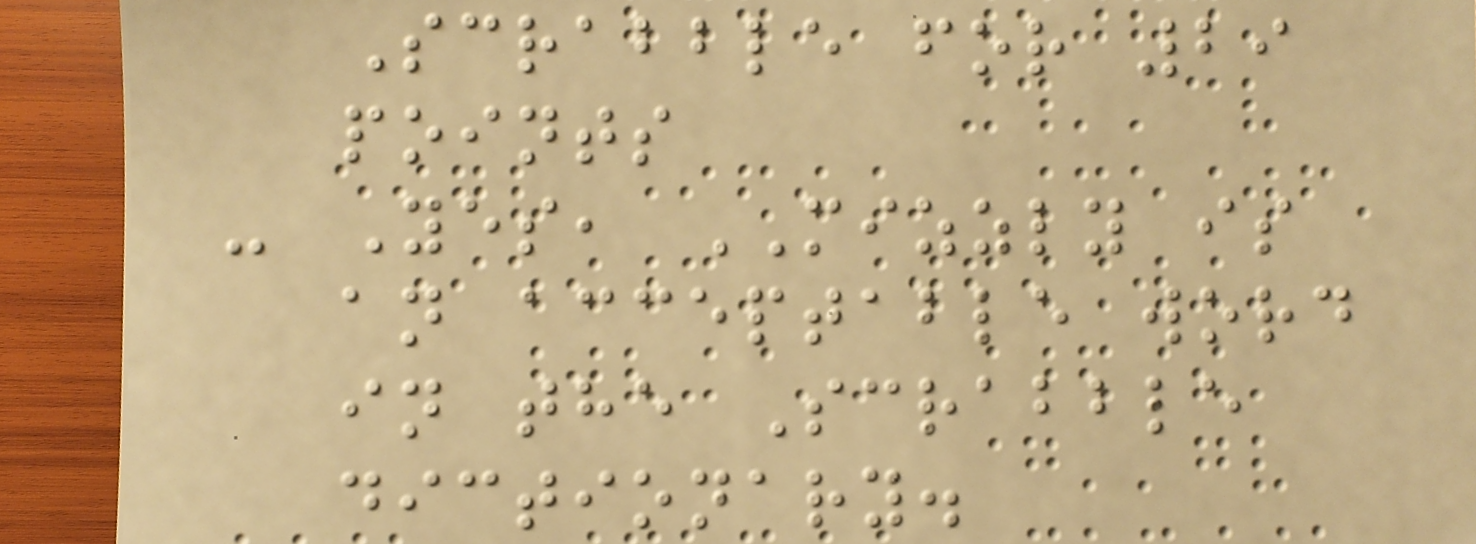Scrabble for 29
points
- Yes, MIZZLY is
an acceptable word
in the Scrabble
dictionary.
